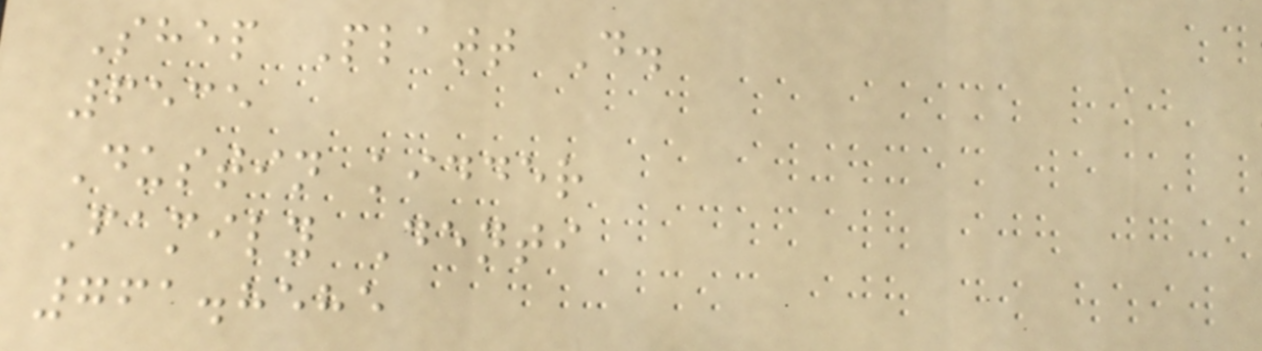Shep Platt D.
6535
Dustin kidder
Family Denti
761.8585
